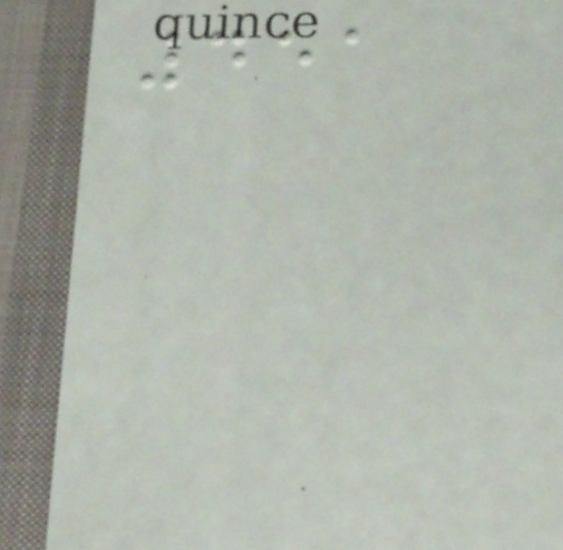451
